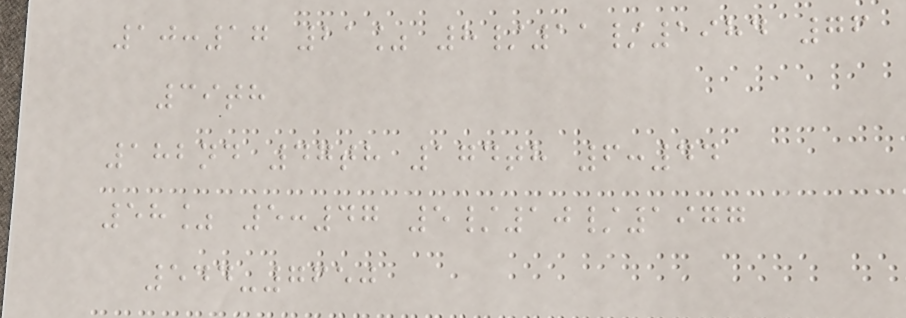10:17 21% 8/11/1984 76
39th
182nd 47th 174th 6:44
58% 5:47 5/10/1977
544-7650
